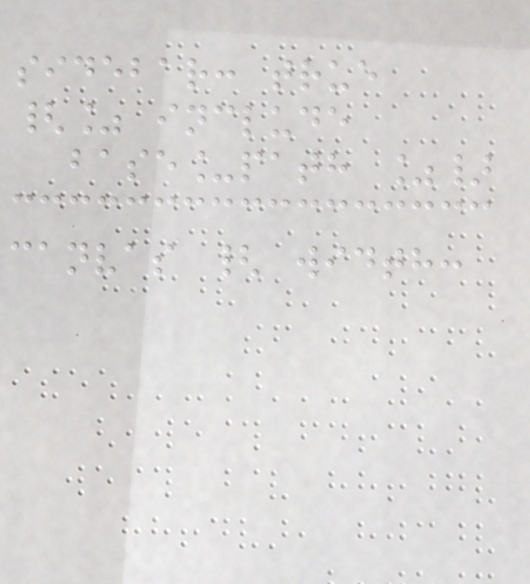sidebar: true
{% include
base_path %}
canvas { width:
